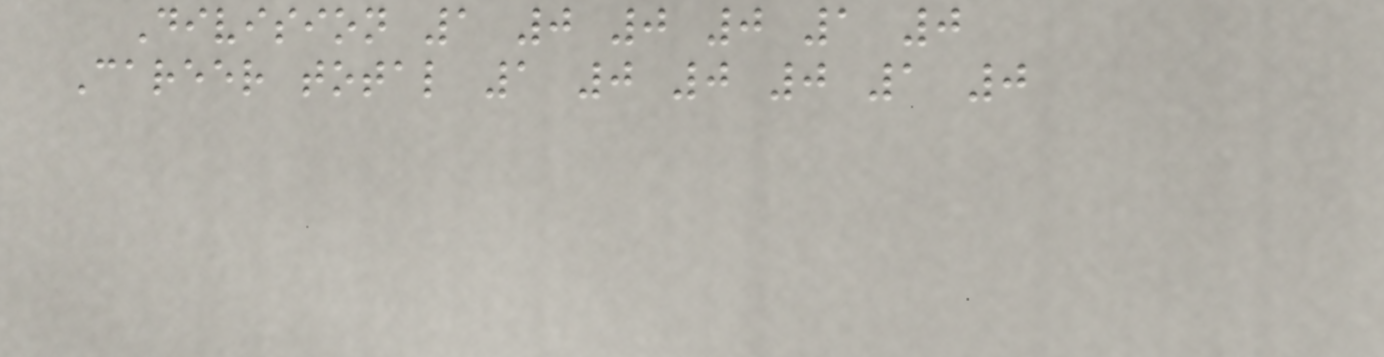Division 1 0 0 0 1 0
Career total 1 0 0 0 1 0
